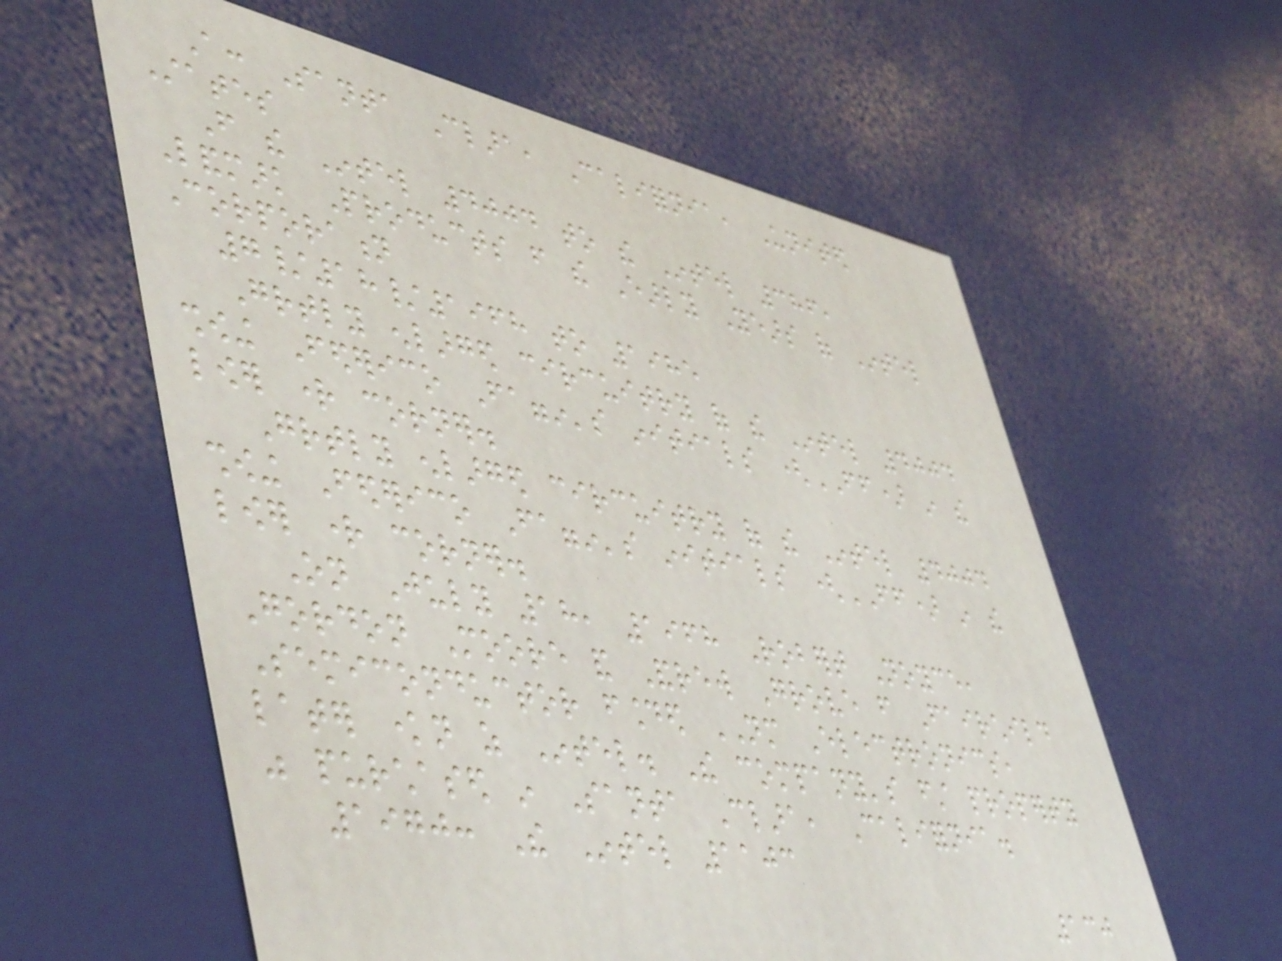A: Santa Clara, California, United
States
From the Intel 4004 to the Intel 386,
Landmark Products from the Early Years of Intel
Corporation
7/18/1968 to 1985
Greatly enlarged circuitry of the Intel 4004
showing Federico Faggin's initials (FF) in the
lower right corner.
Greatly enlarged circuitry of the Intel 4004
showing Federico Faggin's initials (FF) in the
lower right corner.
On July 18, 1968 Robert Noyce,
Gordon Moore and Andrew Grove from Fairchild
Semiconductor founded NM Electronics,
later known as Intel. The company's first property
was purchased in Santa Clara, California.
1970: The Intel 1103
130
